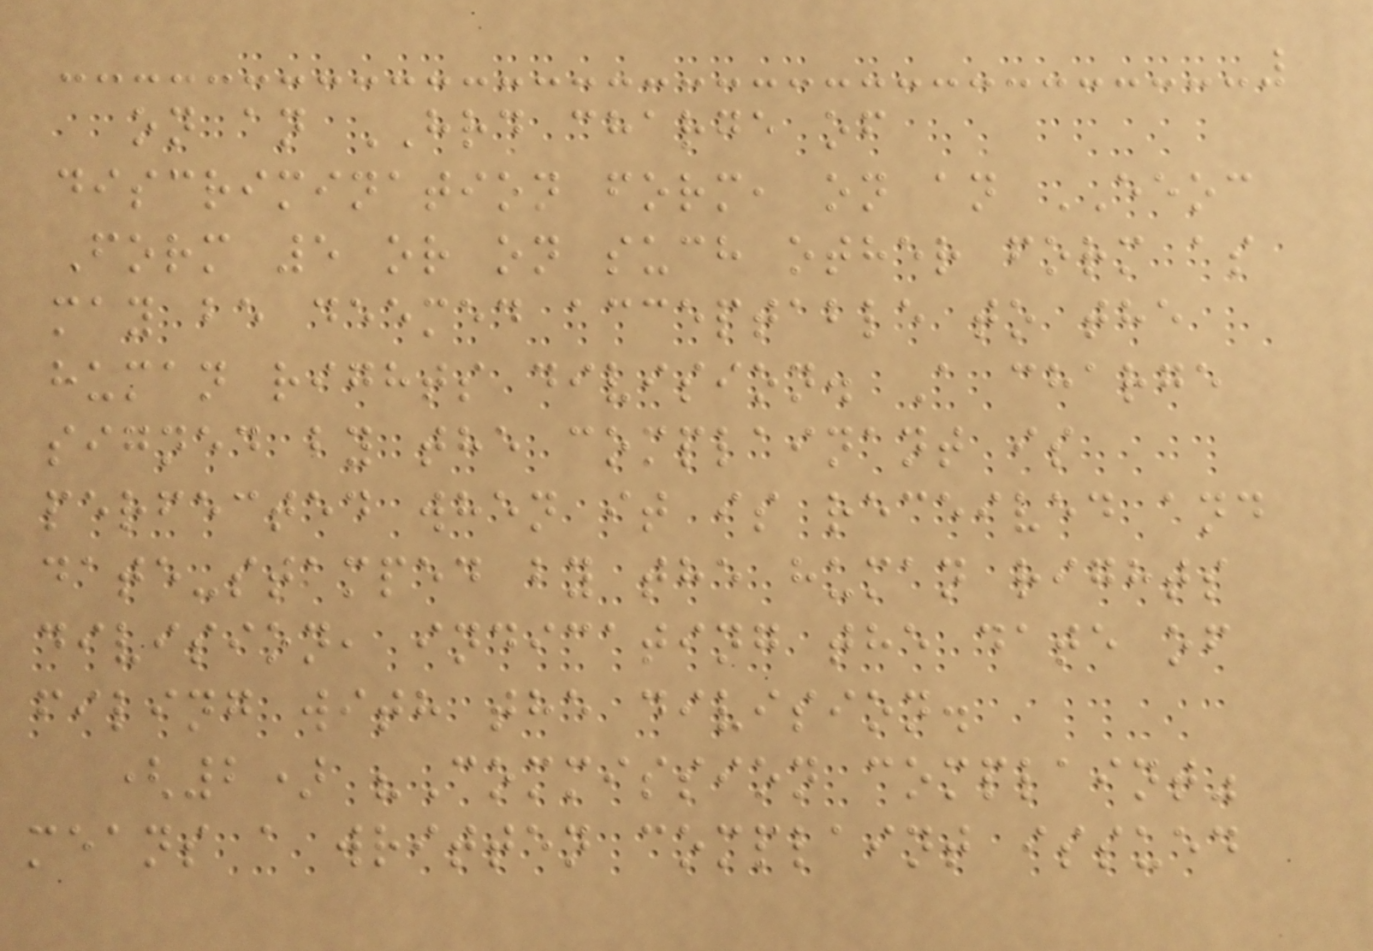on an HRD charge of
discrimination form, on an EEOC
Form 5 or on such other form as
may be deemed acceptable to the
human rights division. A charge
signed by the complainant is
perfected when it is received and
date-stamped by the human rights
division, indicating the date of
filing with the division.
(2) "Commission complaint"
means a written complaint issued
